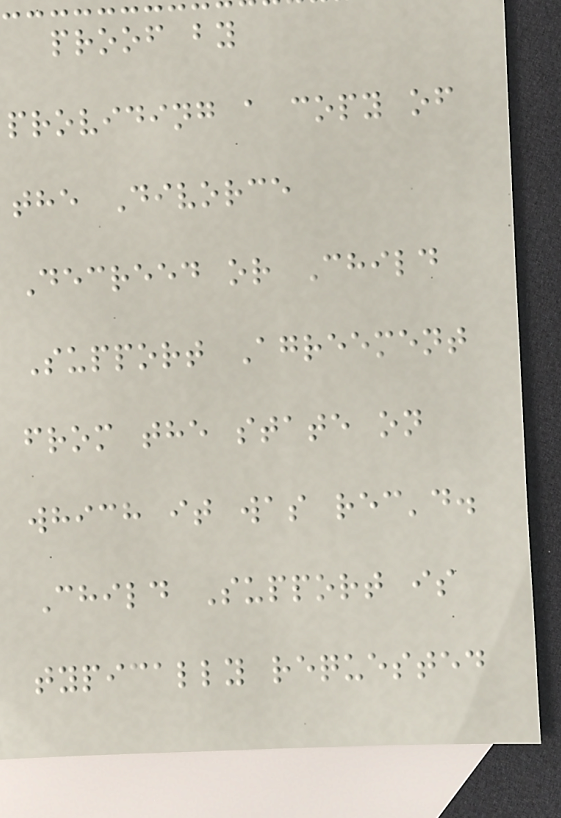proof by
providing a copy of
the Divorce
Decreed or Child
Support Agreement
from the state on
which it was rec'd.
Child Support is
typically requested
